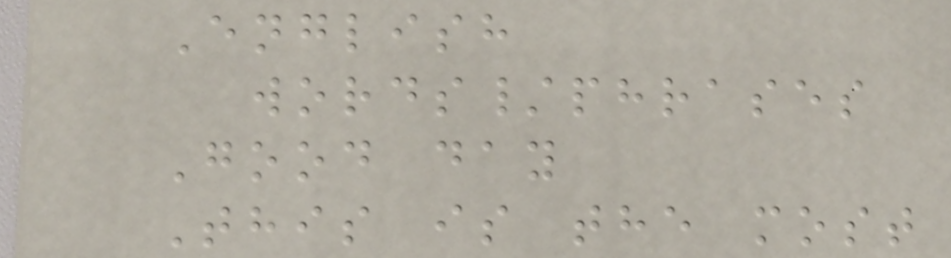English
words/phrases
Good day
This is the most
